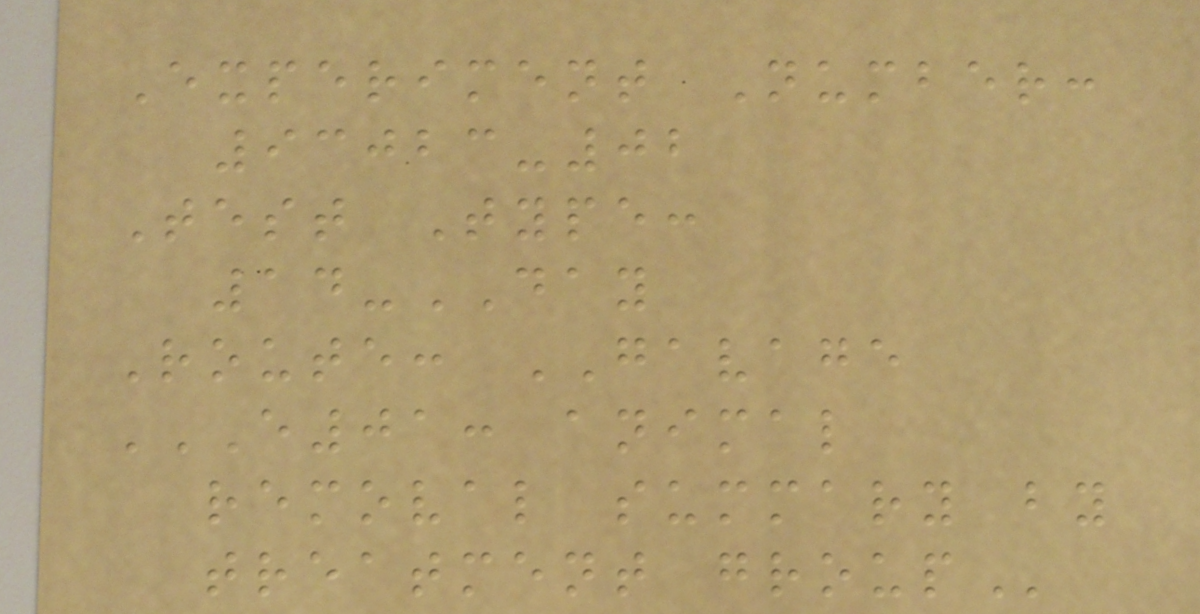Experiment Number:
93023-02
Test Type:
14-DAY
Route: GAVAGE
E01: ANIMAL
REMOVAL SUMMARY BY
TREATMENT GROUP
